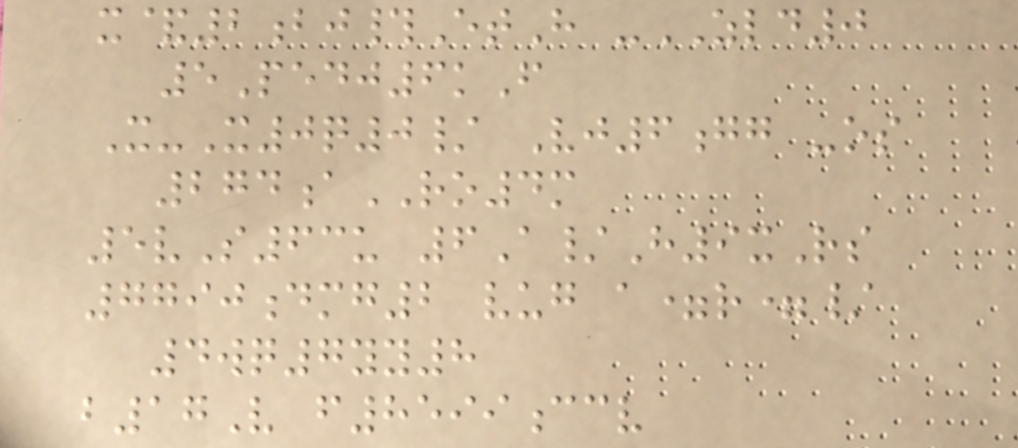x&2bj#EtH -ZLD0
5Pedj6kF
X-X0q0/ Vj6gg -os
274aRO4m
5vS63u 6A/H9xRs
7790dmg2 vug a=r=/
4wq7yy8
b17V f8599ccv
